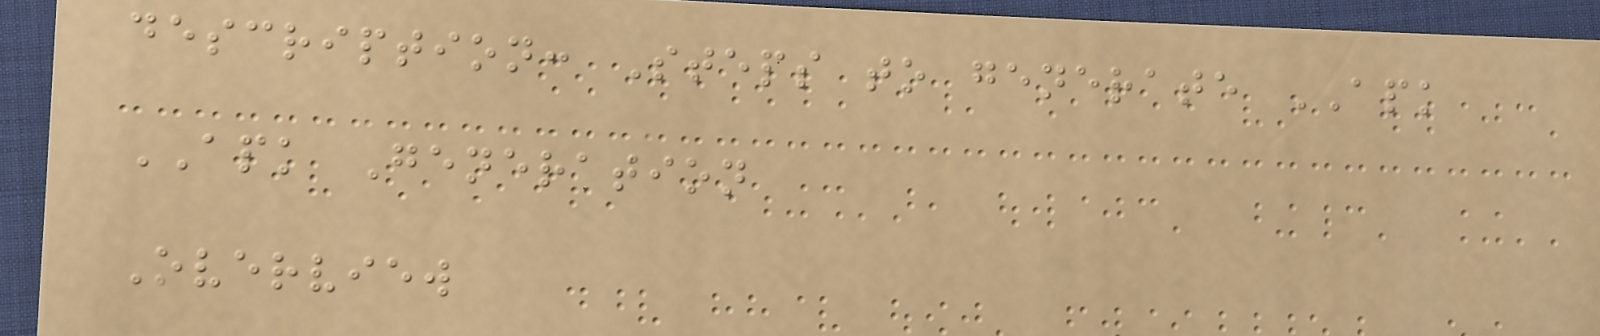description: Steps to generate APK
APK Generation
Overview
